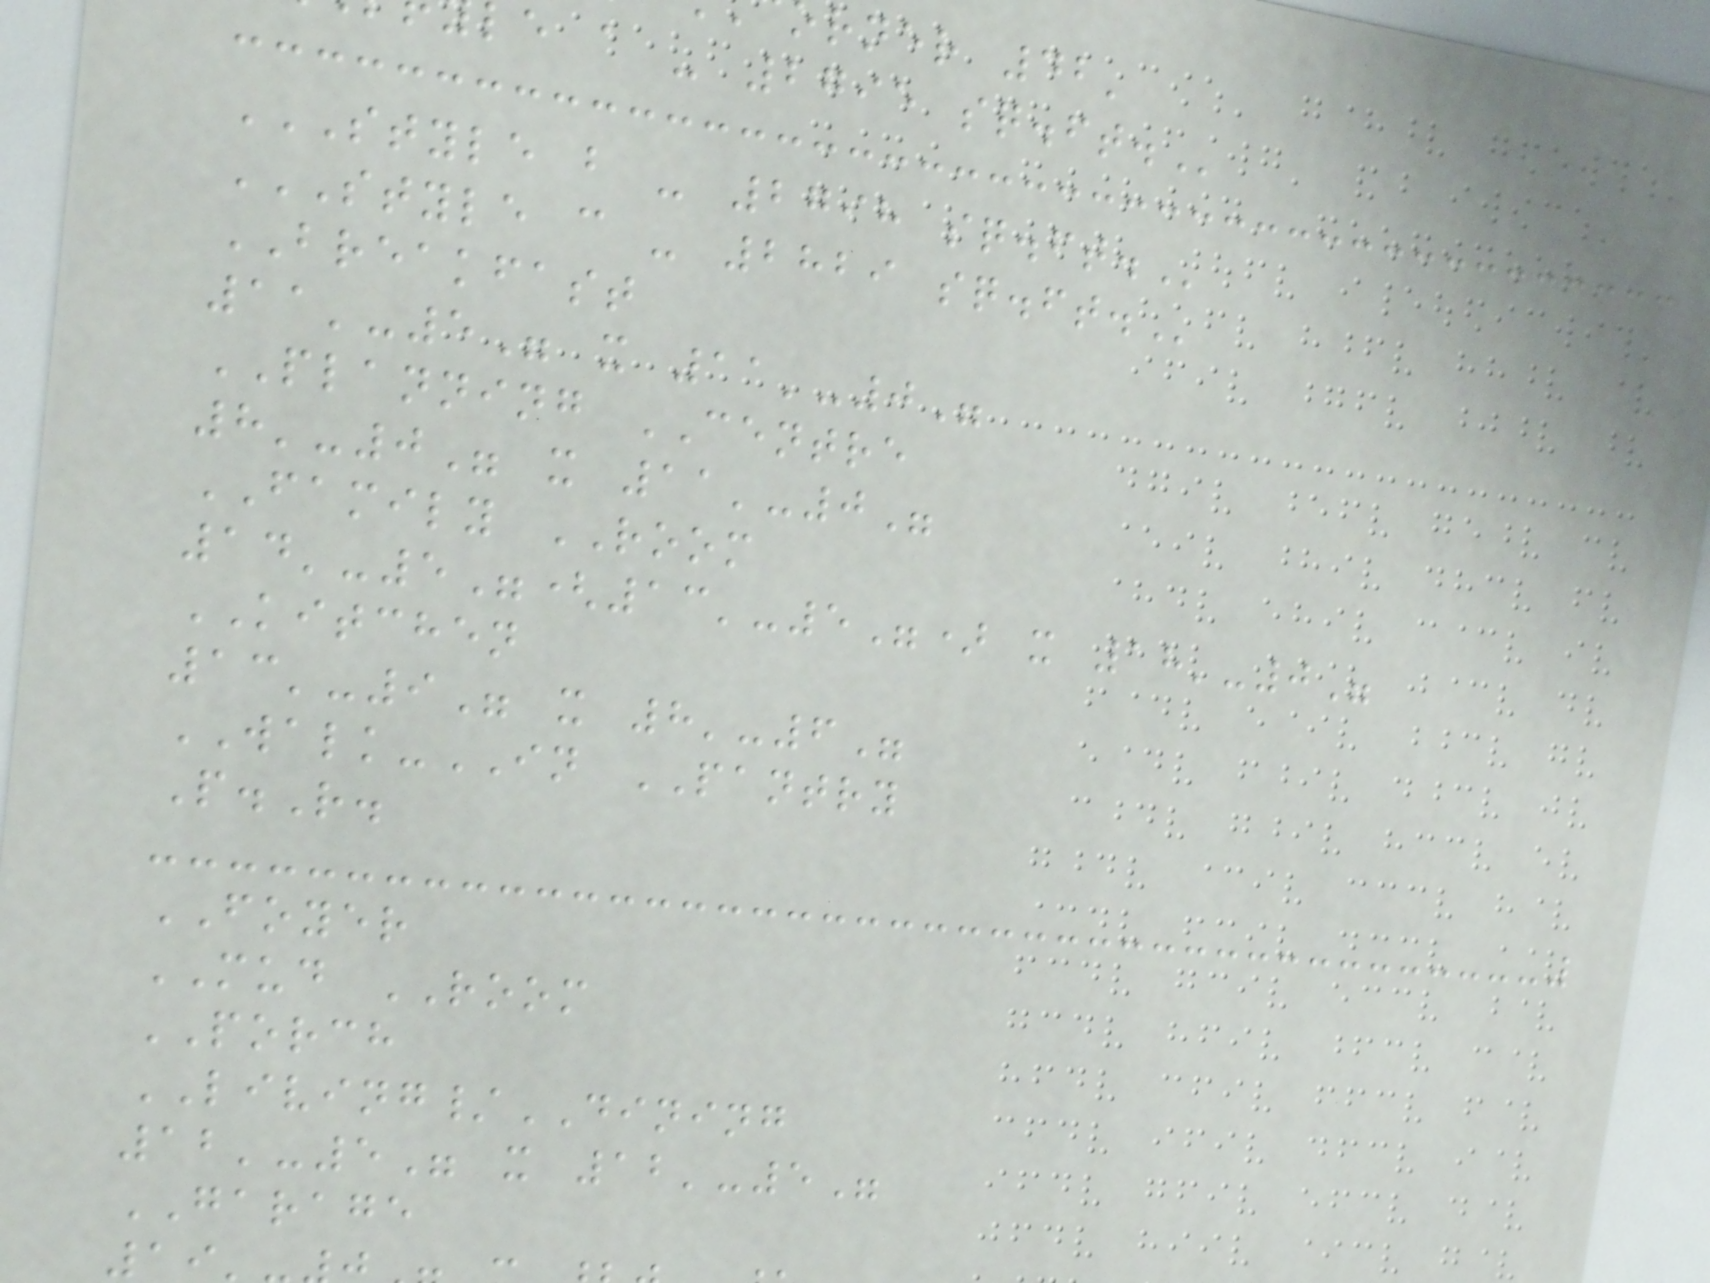rner 42'
e a - 2795
STYLE B - 2798 SQ.FT.
STYLE C - 2829 SQ.FT.
BREAKFAST
11'-5" x 11'-0"
PLANNING CENTRE
8'-0" x 11'-0"
FAMILY ROOM
14'-5"(13'-5") x 18'-0"
KITCHEN
13'-9" x 8'-6"
WALK-IN PANTRY
P.R.
FOYER
MUD ROOM
PORCH
LIVING/DINING
12'-5" x 12'-5"
GARAGE
